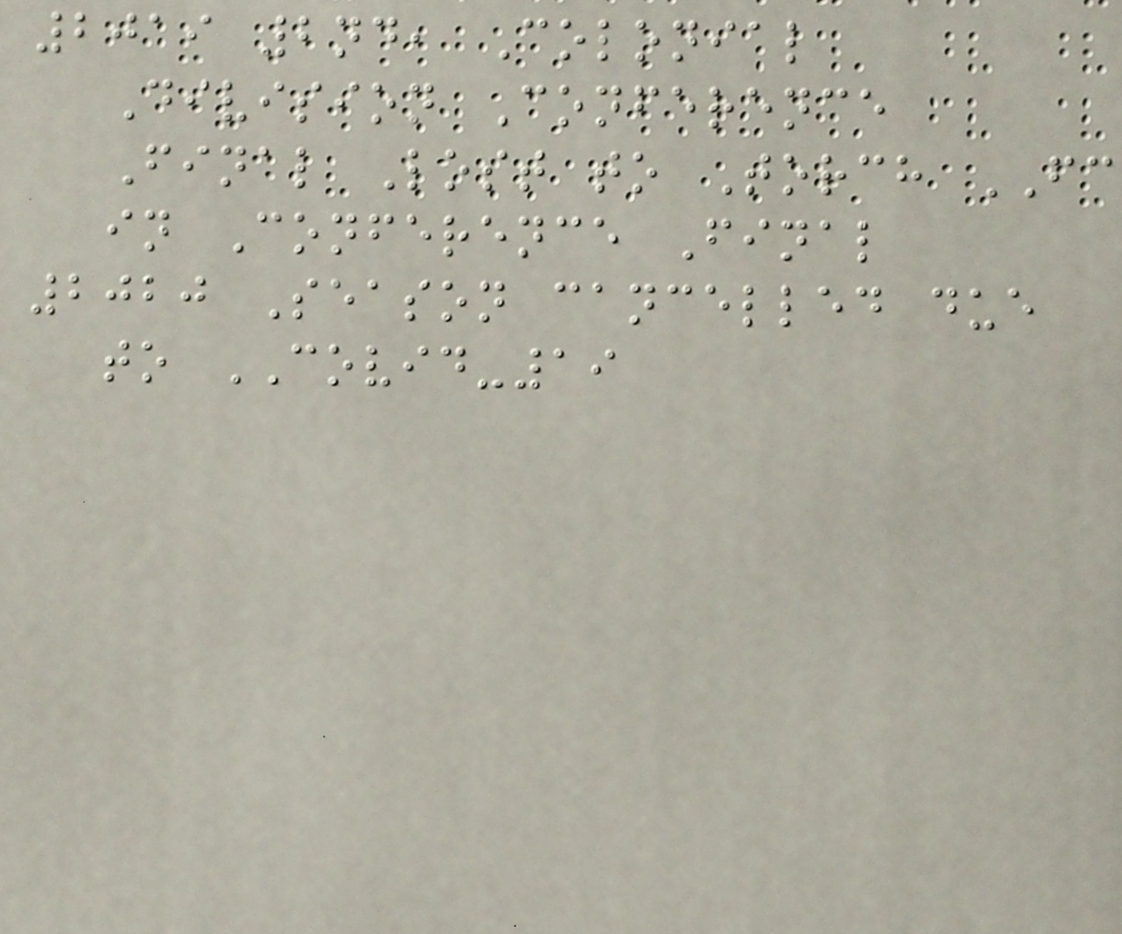2019 2nd, Colonial
Division Conference
Final Lost to Torch FC
in Conference Final
2020 Season cancelled due
to COVID-19
